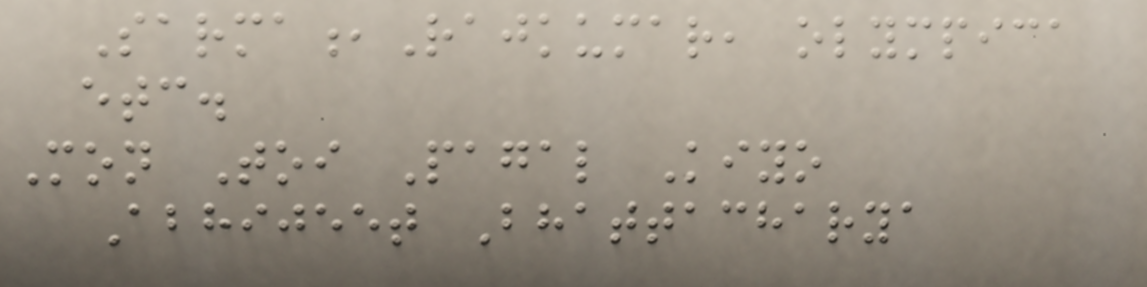Sarma,Rajkumar, olympica
etc.
Mon Toi Pagal Kiyo
Abhijeet Bhattacharya
